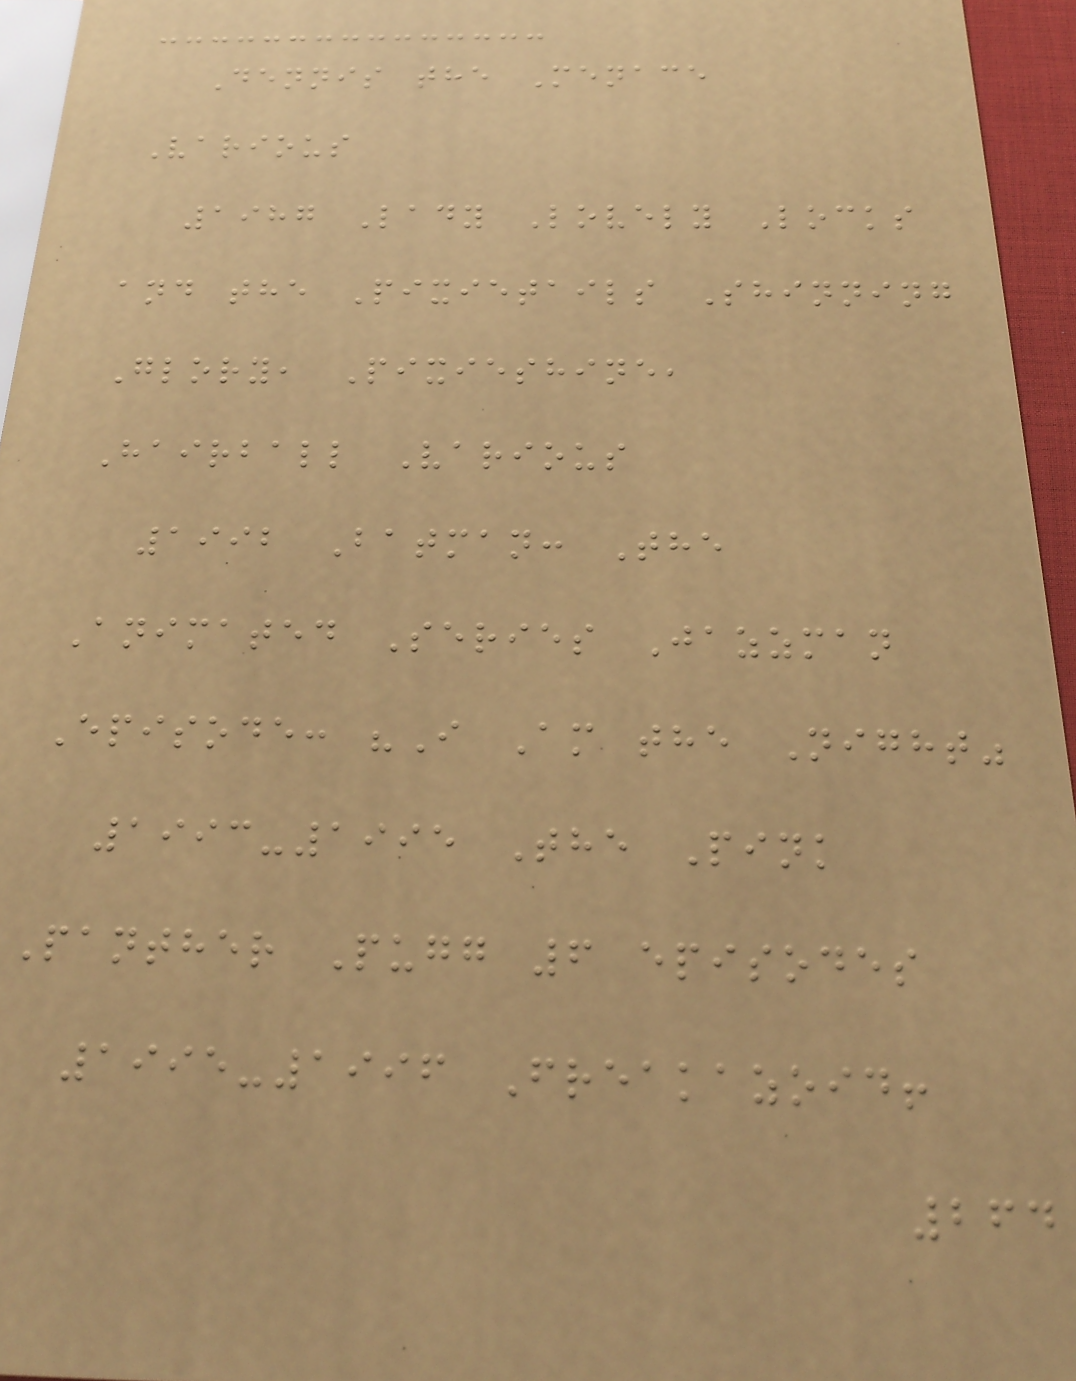Dennis the Menace
Various
1987 Lady Lovely Locks
and the Pixietails Shinning
Glory, Pixieshine,
Hairball Various
1992 Batman: The
Animated Series Jazzman
Episode: "I Am the Night"
1993-1995 The Pink
Panther Pugg 6 episodes
1995-1996 Freakazoid!
264
